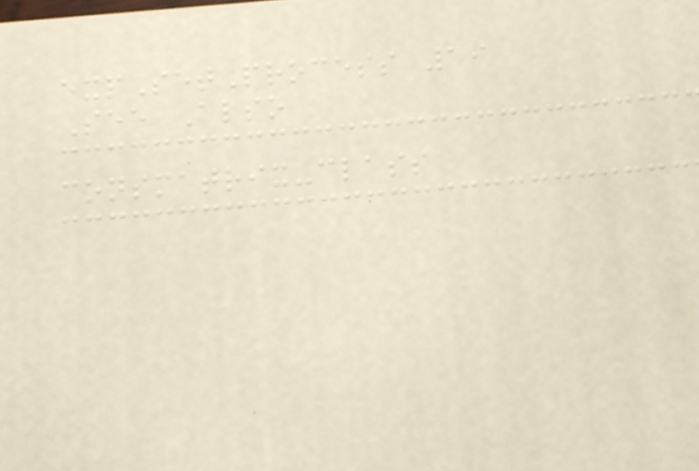expSetProcess 19
See Also
consmatrix-class
